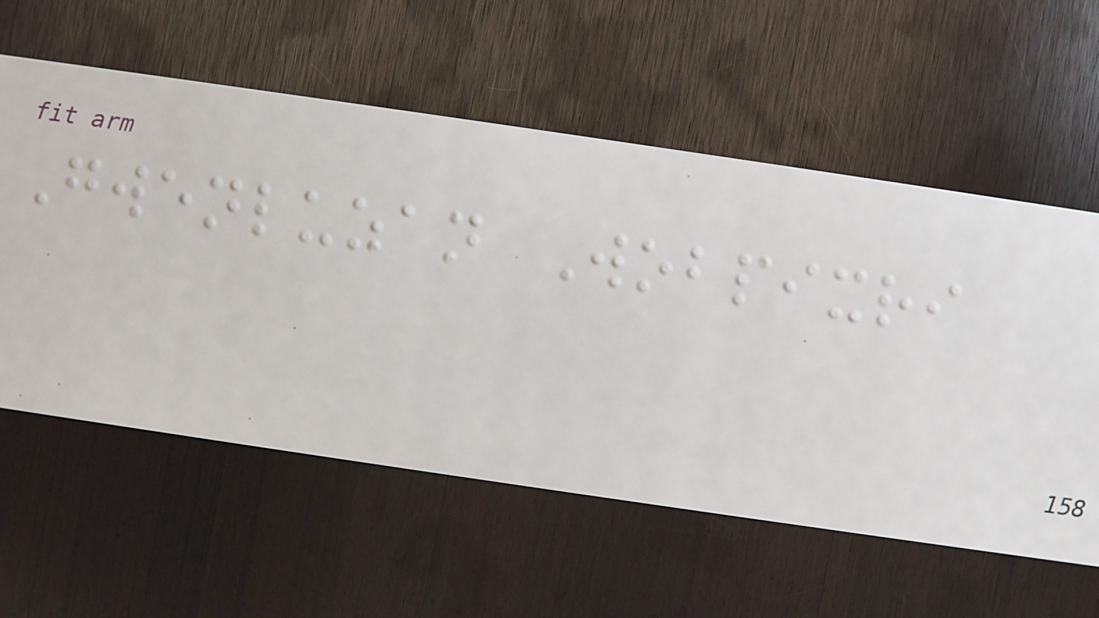Gwenluzan Wobpixri
